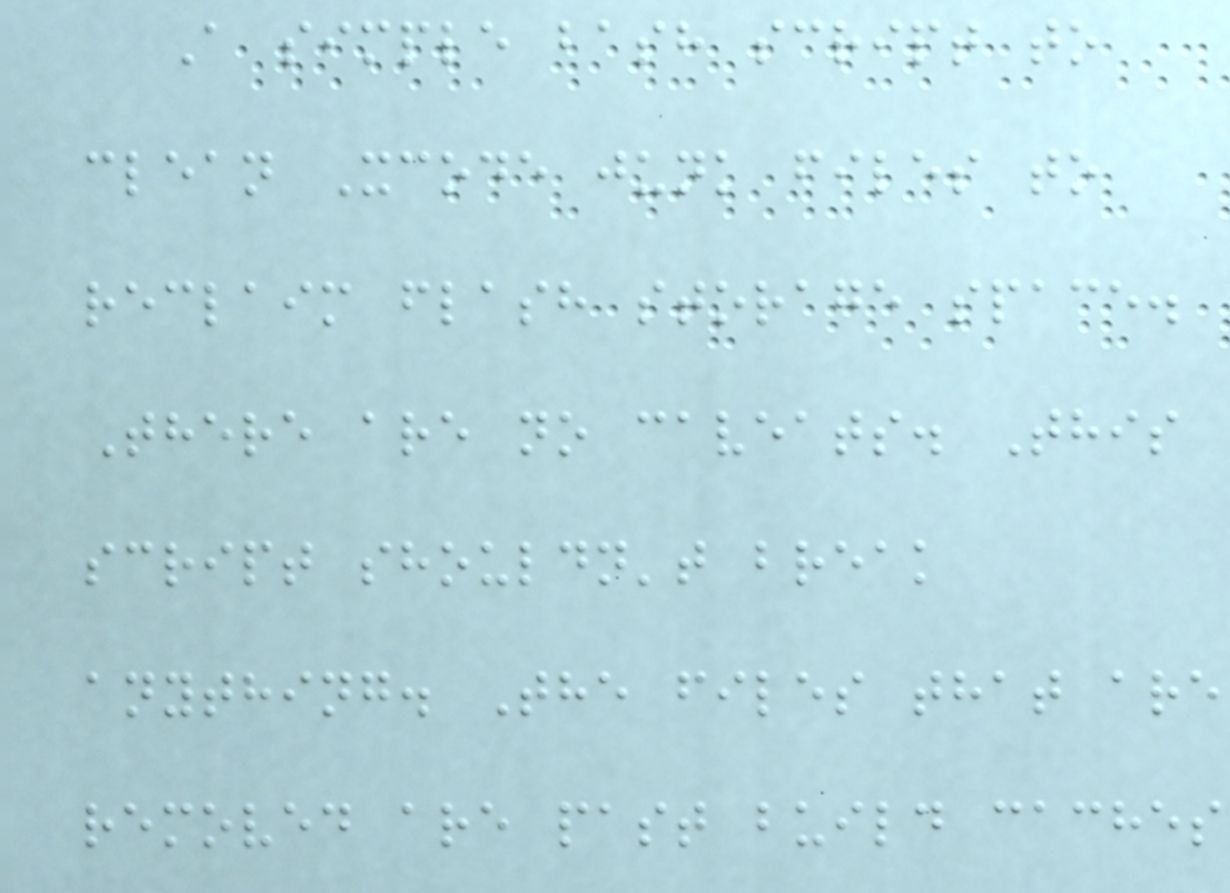A simple bash script to
clean Xcode junk files to
reclaim flash storage space.
There are no caveats. This
script shouldn't break
anything. The files that are
removed are past build caches
